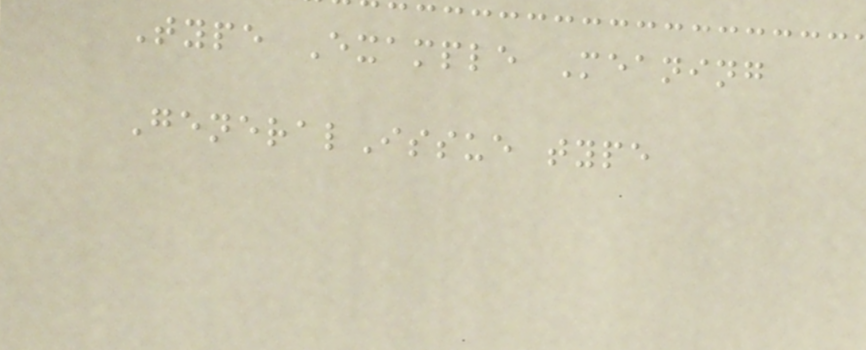Type Example Meaning
GeneralIssue type
